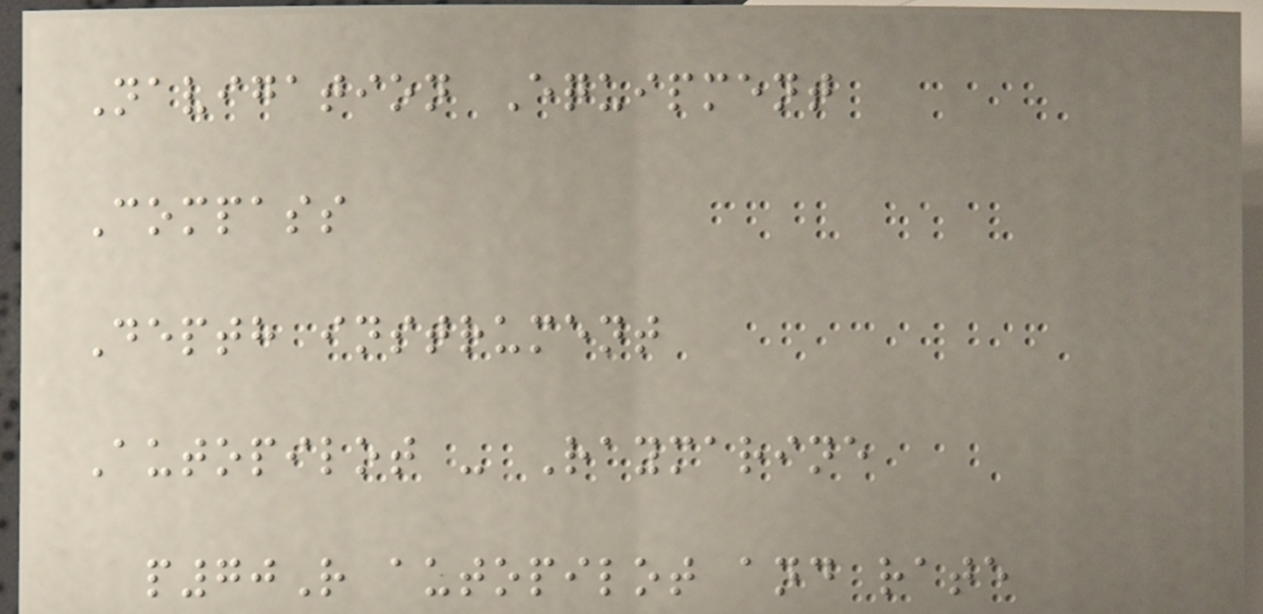Navigation Equipment
Compass
Depth instrument
Autopilot - Raymarine
p70R autopilot and rate
